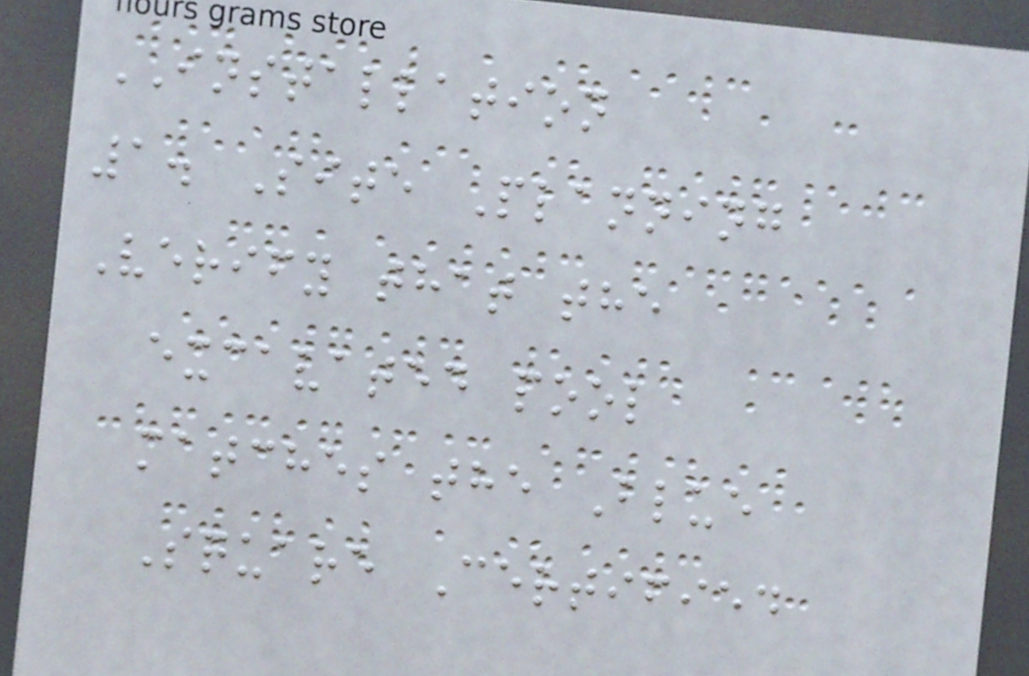INSTALLATION
1. Site Planning
Verify that the
excavated pool
matches the Blue
Square Certified
